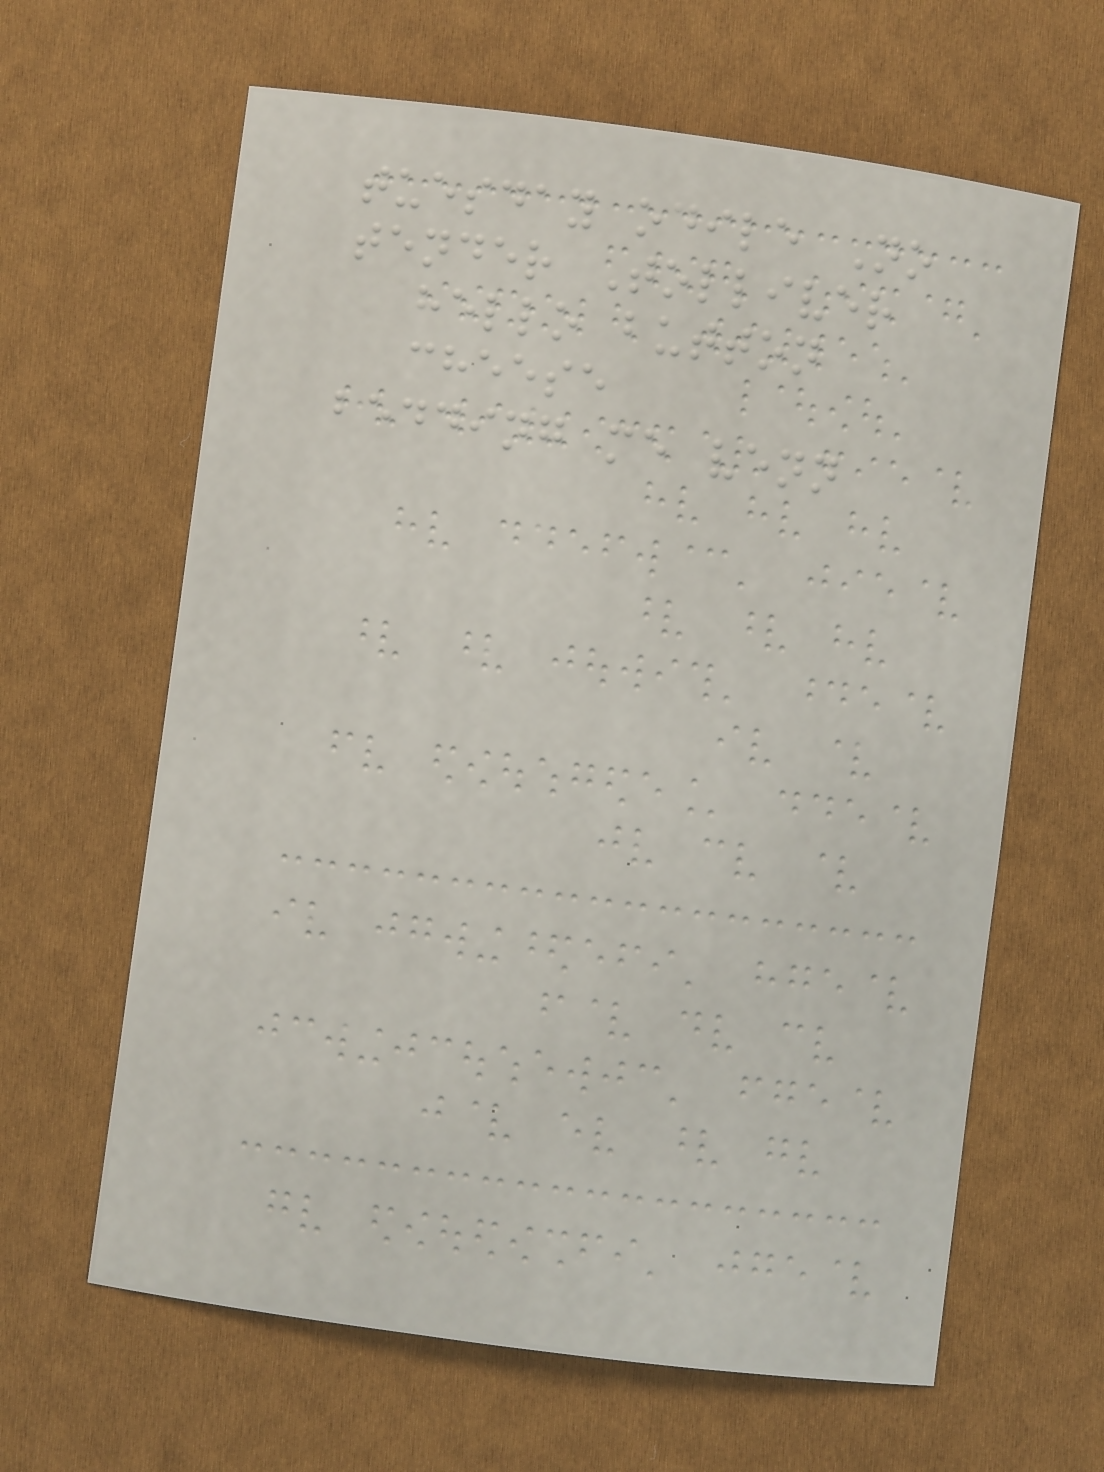tuesday odile No
tender Tolliver
hello button
cheese
bedding me venn
